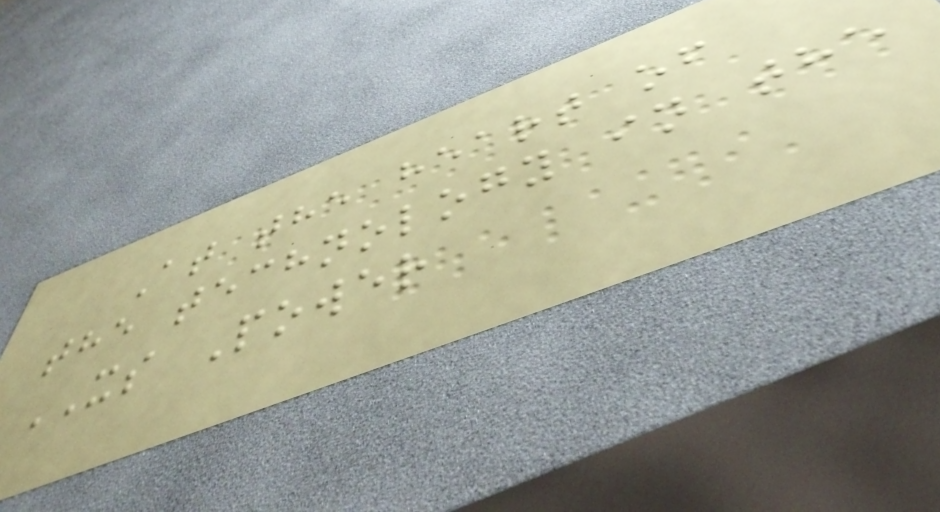At the heart of
the technology in the
XS Power
